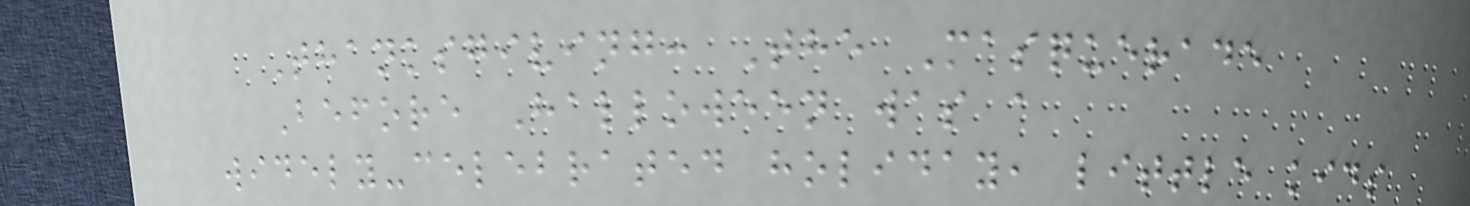Thanksgiving: The Masquerade
Before Halloween was a
widely-celebrated holiday, little kids
